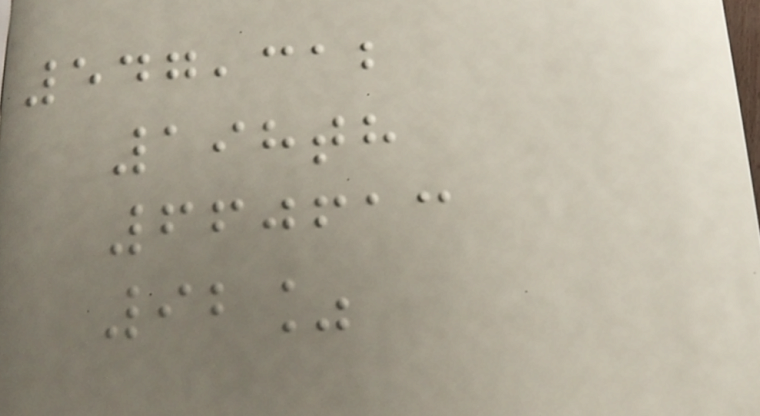547,312
198th
660613
92%
